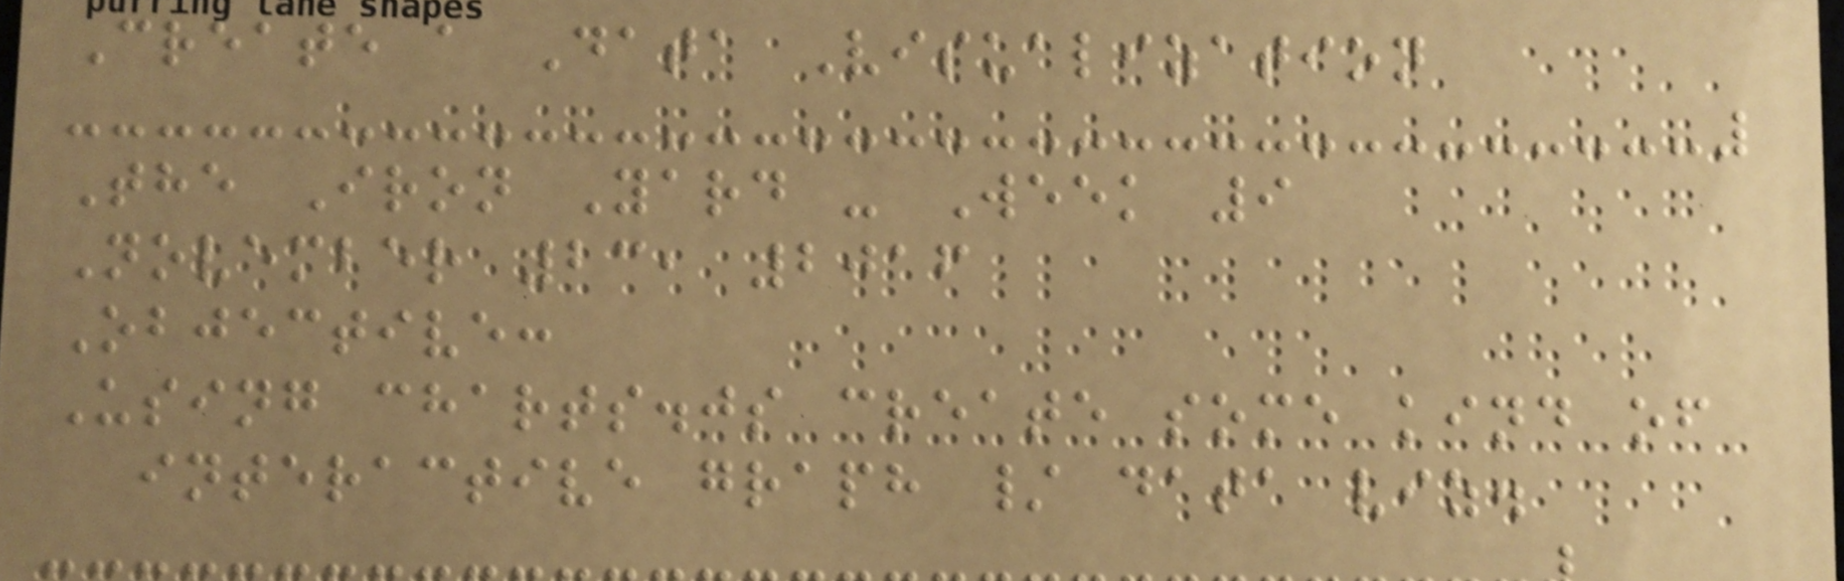Create a Data Visualization
The Iron Yard - Week 9
November 23, 2016
Objective:
Using charts.js create some kind of
interactive graph / data viz.
